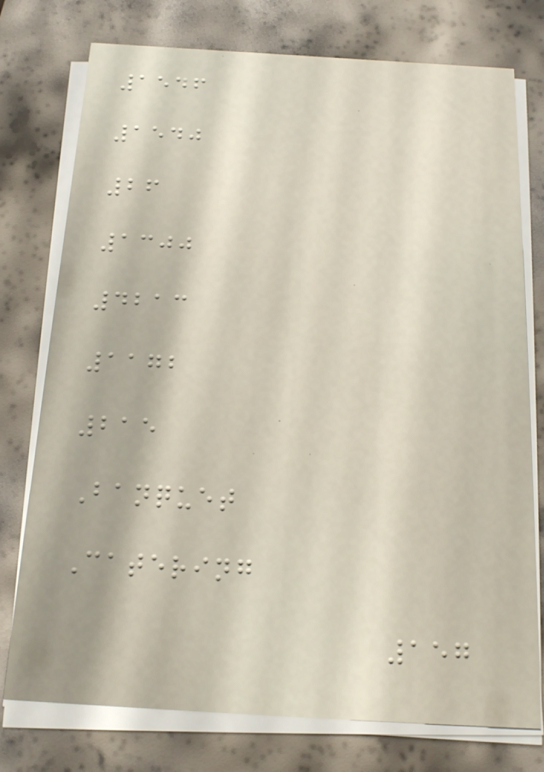1546
1540
26
1300
4213
1172
215
Banquet
Catering
157
